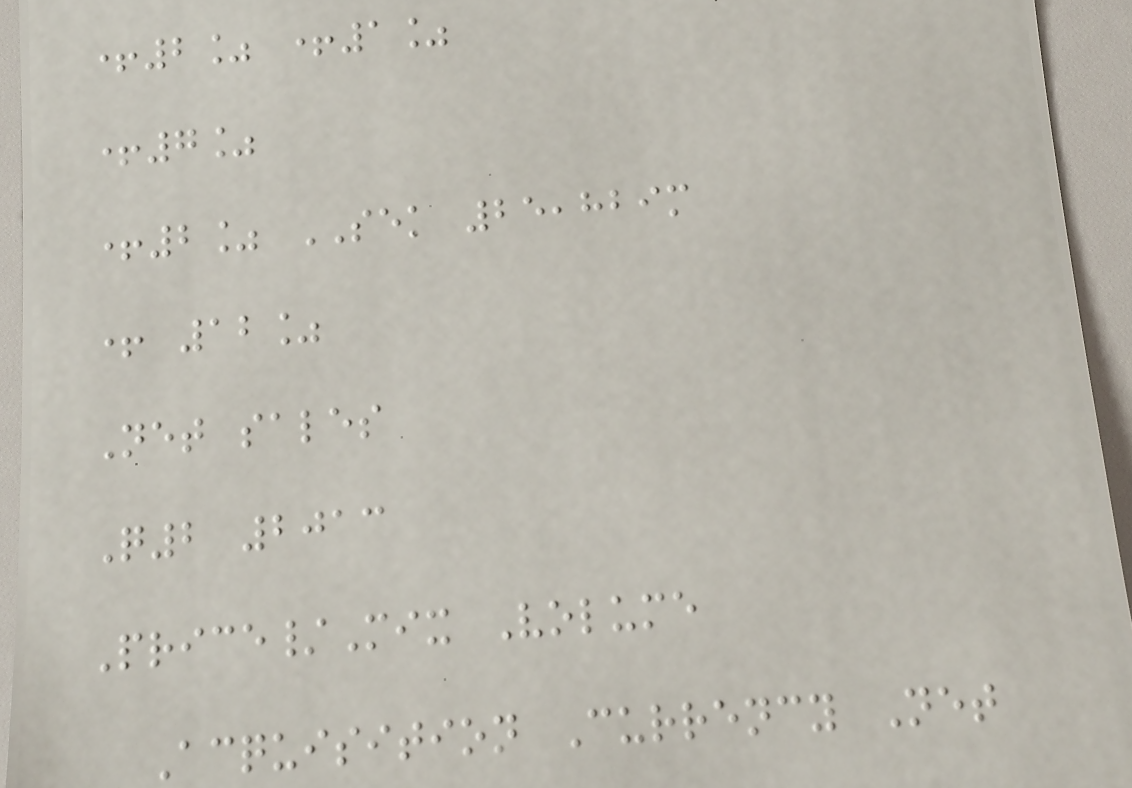+2% +1%
+7%
+2% SEK 25,829m
+ 12%
Net sales
Q2 2013
Price/Mix Volume
Acquisition Currency Net
